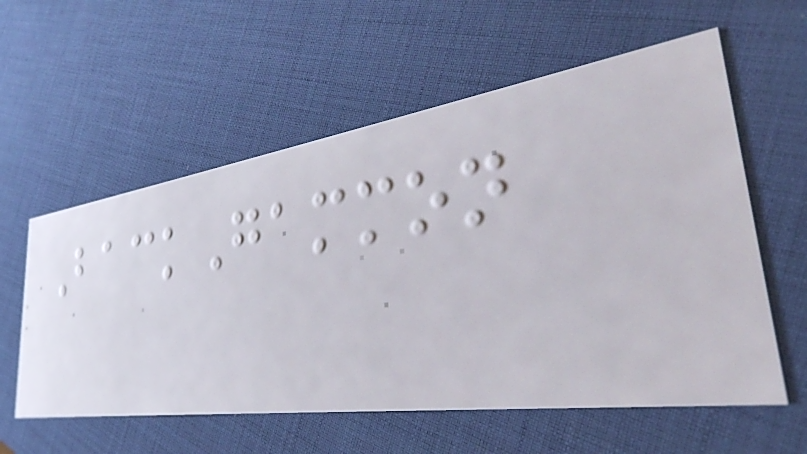BackGammon
